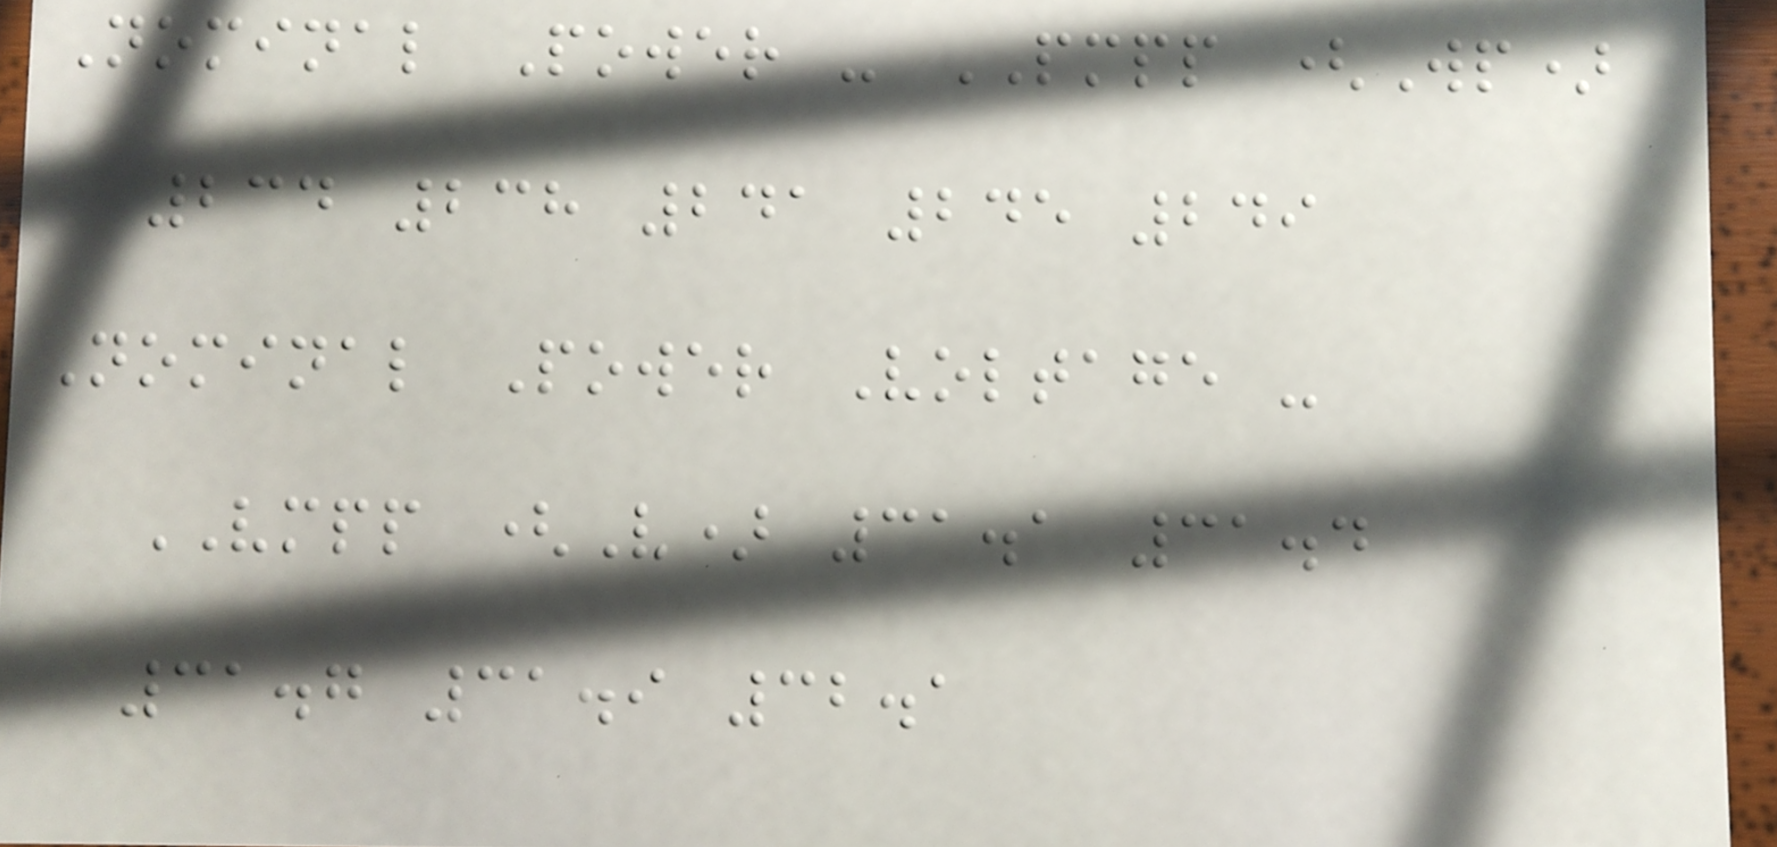Nominal Power - PMPP (Wp)
234 238 241 245 249
Nominal Power Voltage -
VMPP (V) 31.1 31.4
31.7 31.9 32.1
